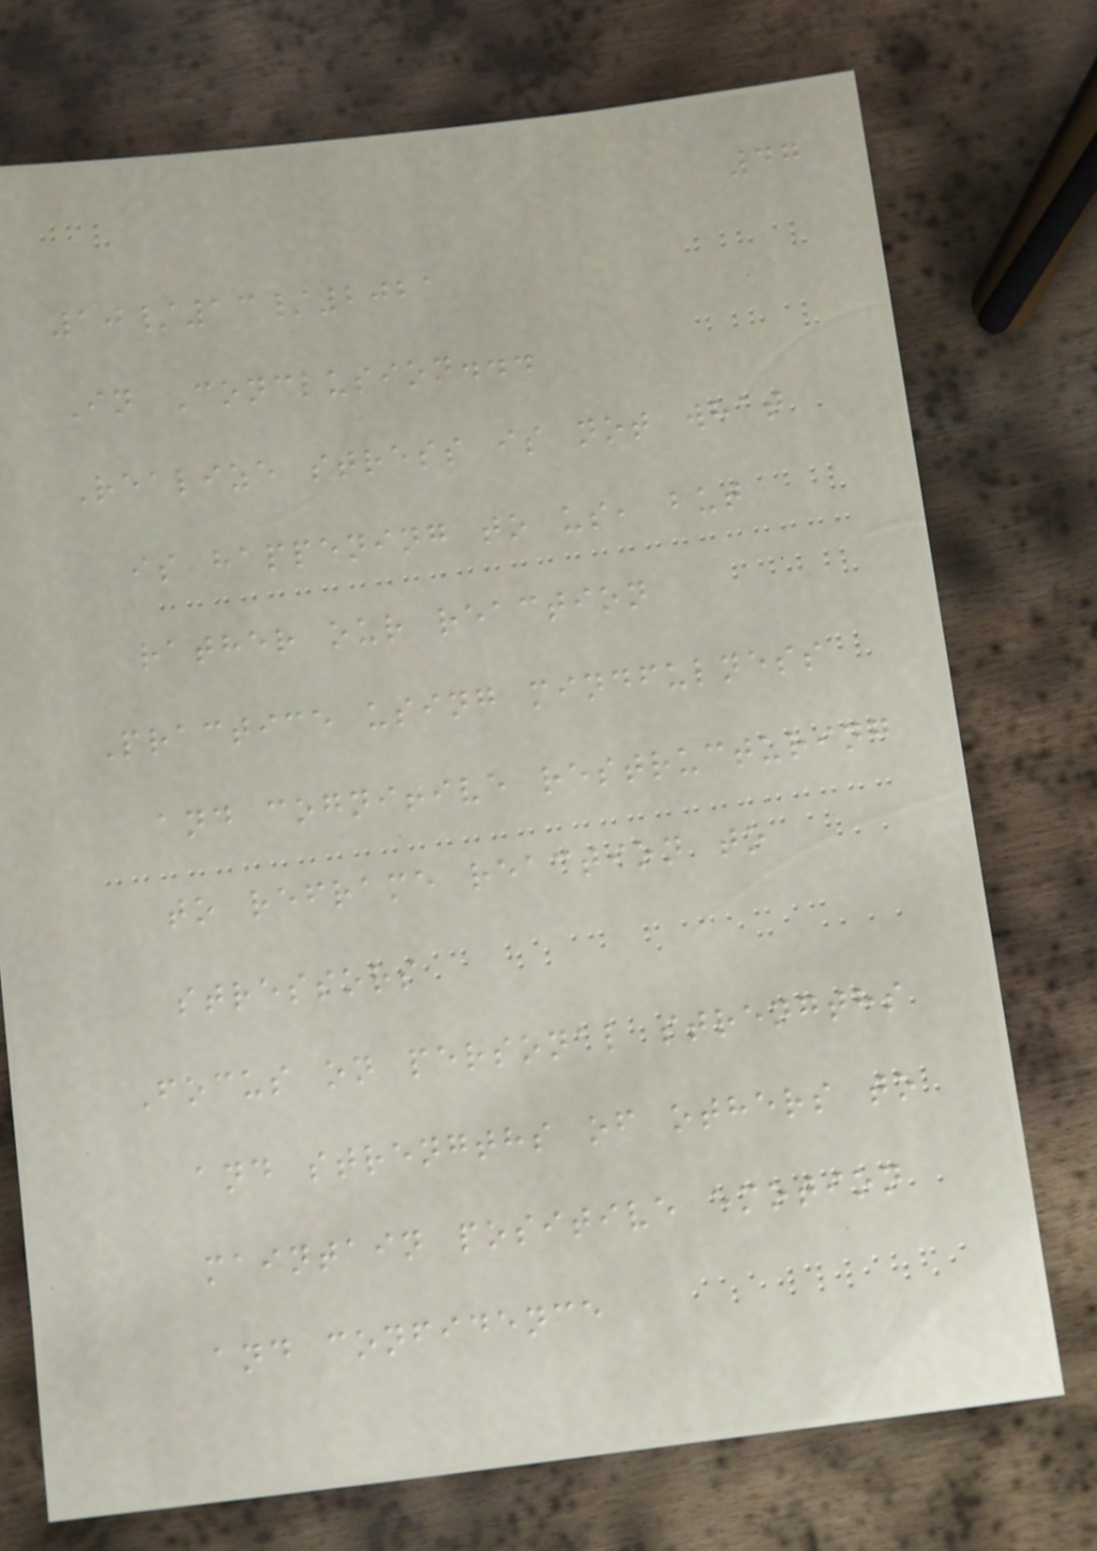47
10/13/2021
In Conclusion...
Realize stress is not what
is happening to us, but
rather our reaction
Practice using mindfulness
and cognitive restructuring
to reframe reaction to
stressors
Focus on personal strengths
and strengths of others to
maintain positive emotion
and confidence
